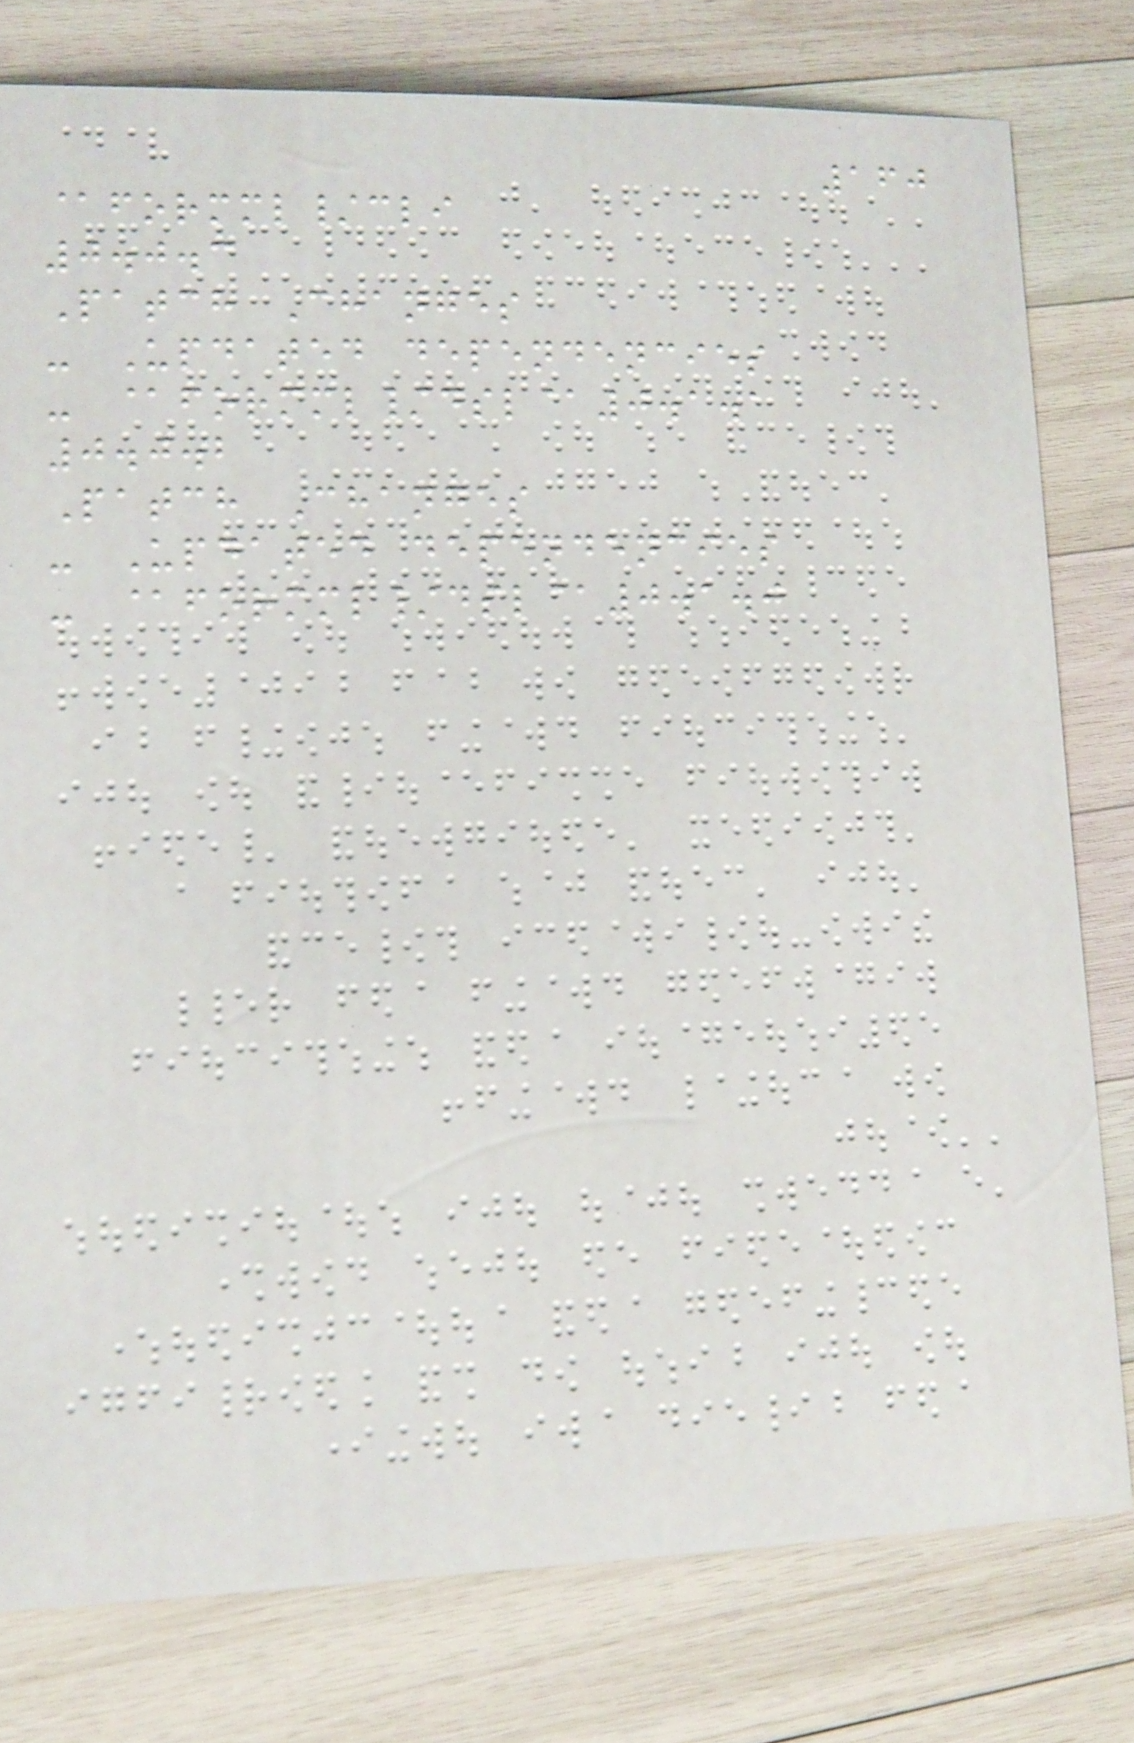160
@formml/cli
0.0.3
Patch Changes
- Updated dependencies
- @formml/dsl@0.1.1
0.0.2
Patch Changes
- Updated dependencies
- @formml/dsl@0.1.0
